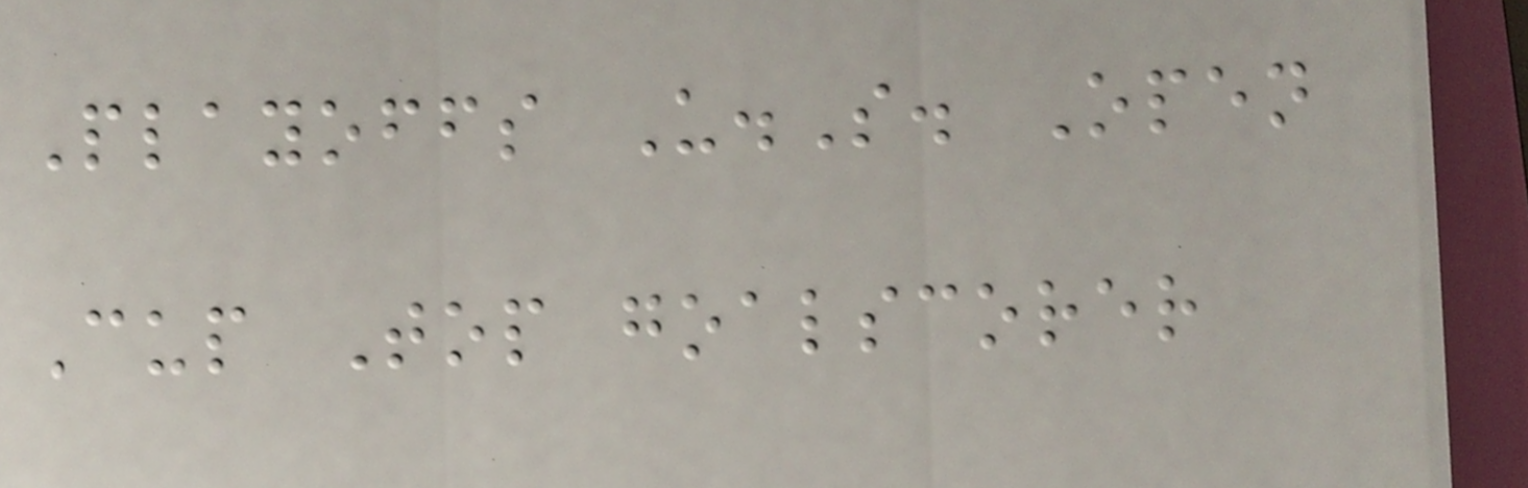Playoffs U.S. Open
Cup Top goalscorer
